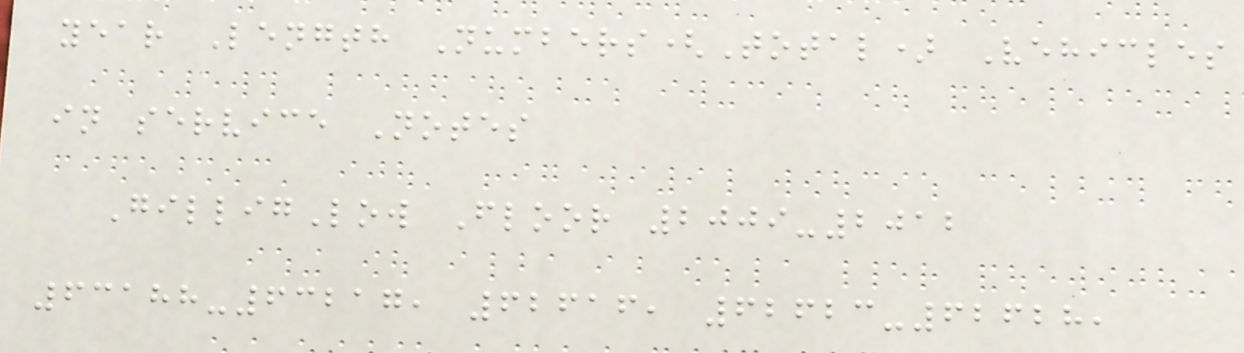year Length Numbers(Total) Vehicles
in service Notes
GilligLow Floor 2009-2012
63188-63217, 62616, 62623-62628,
